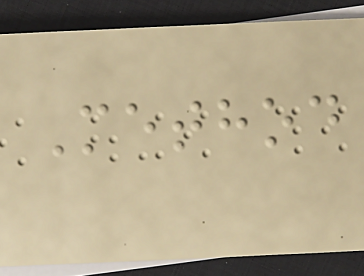Method
